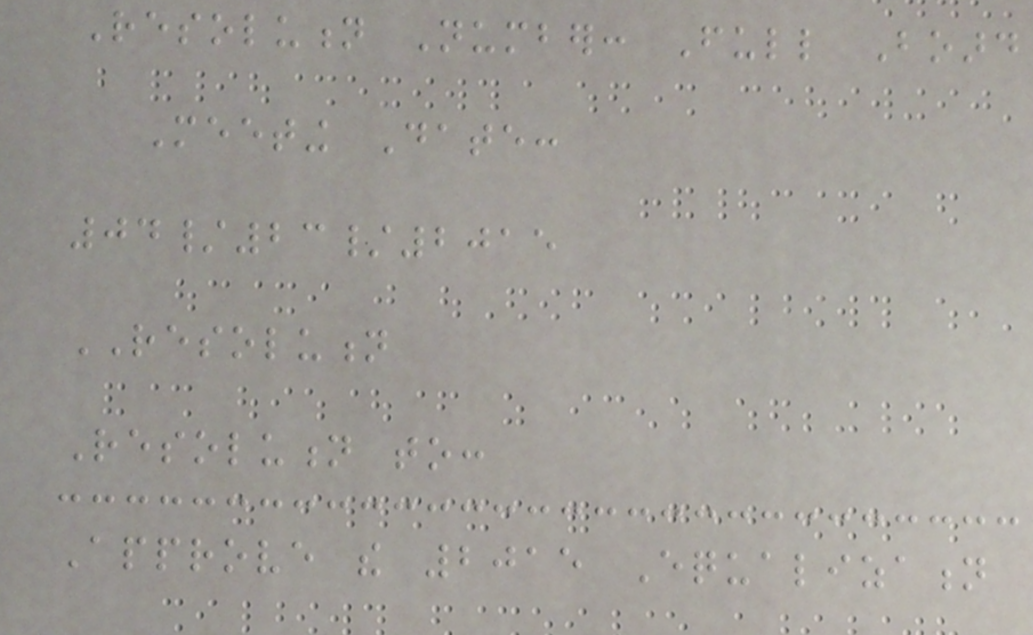Resolution Number: Full Board
Meeting Date:
04/23/2015
RESOLUTION
Resolution to:
Approve the 2015 Equalization
